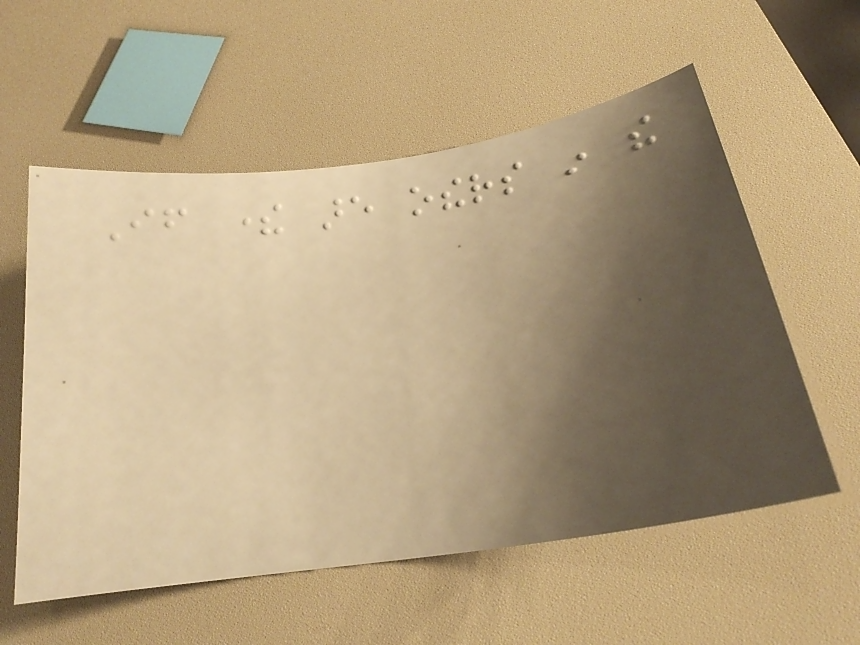If there are others in the
